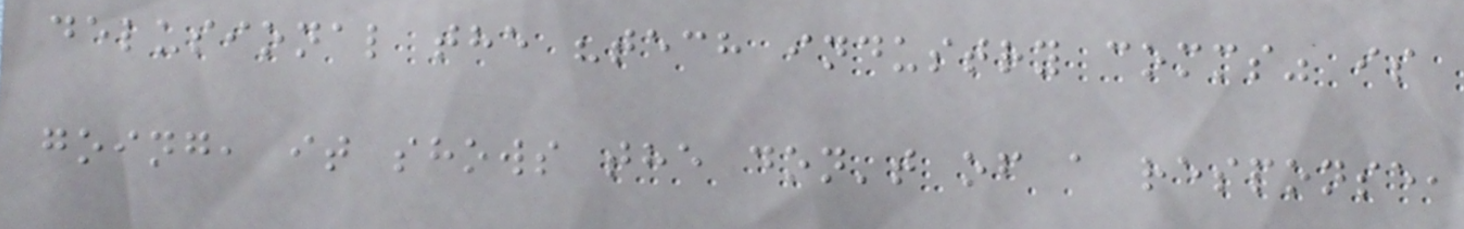delusional the "tech industry comms" is
going, it shows the don't of a response,
